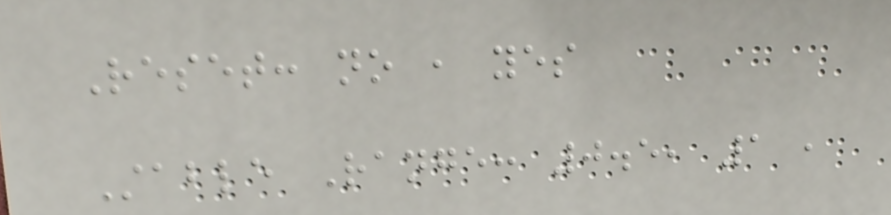Reset: no , yes
Stable Range: 0.5, 1 ,
